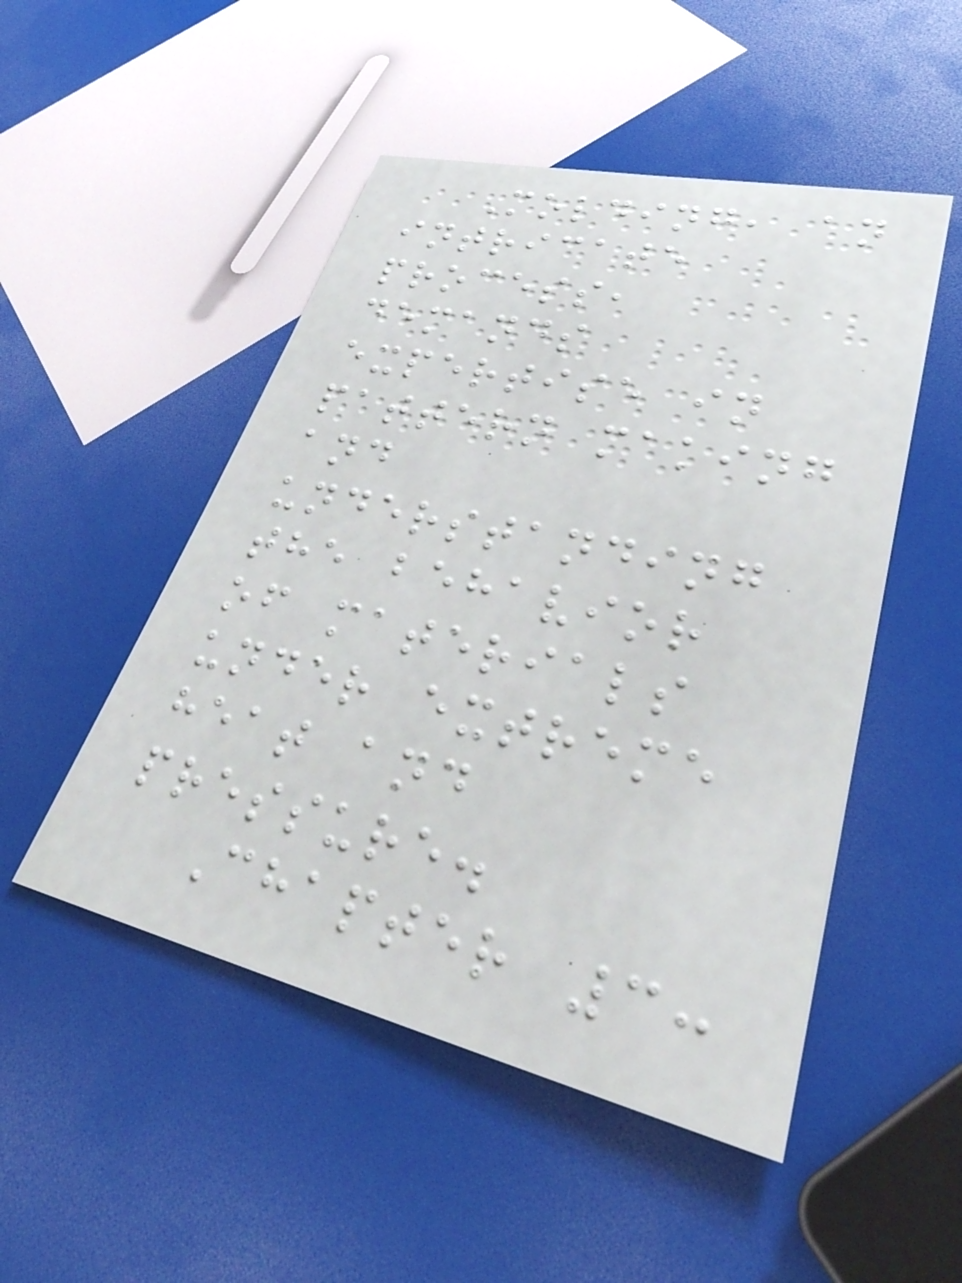Molding, an
intricate
process,
demands
expertise in
pattern making
and
understanding
the behavior
of materials
under extreme
heat and
pressure.
Chapter 3:
